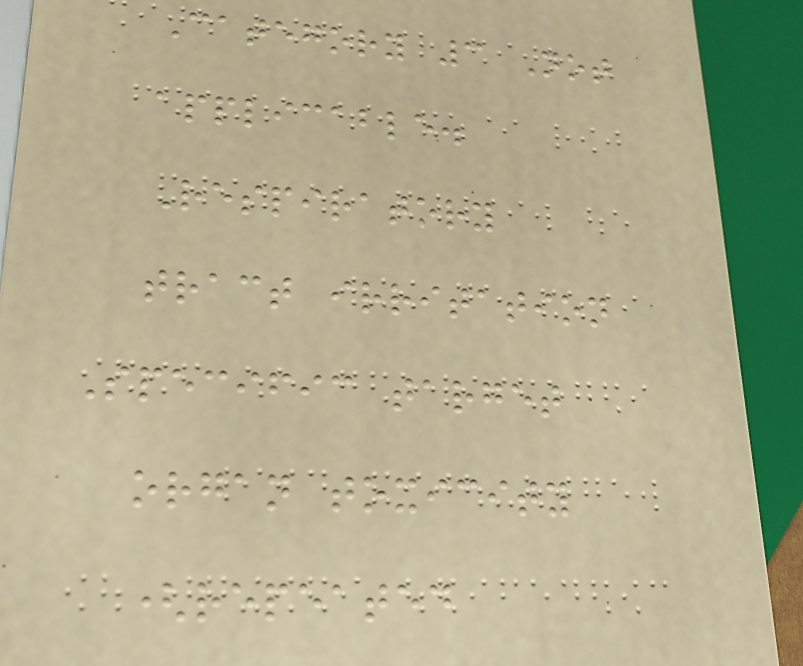Category 3 Not
applicable.
Respiratory
tract irritation
Specific target
organ toxicity
(repeated
